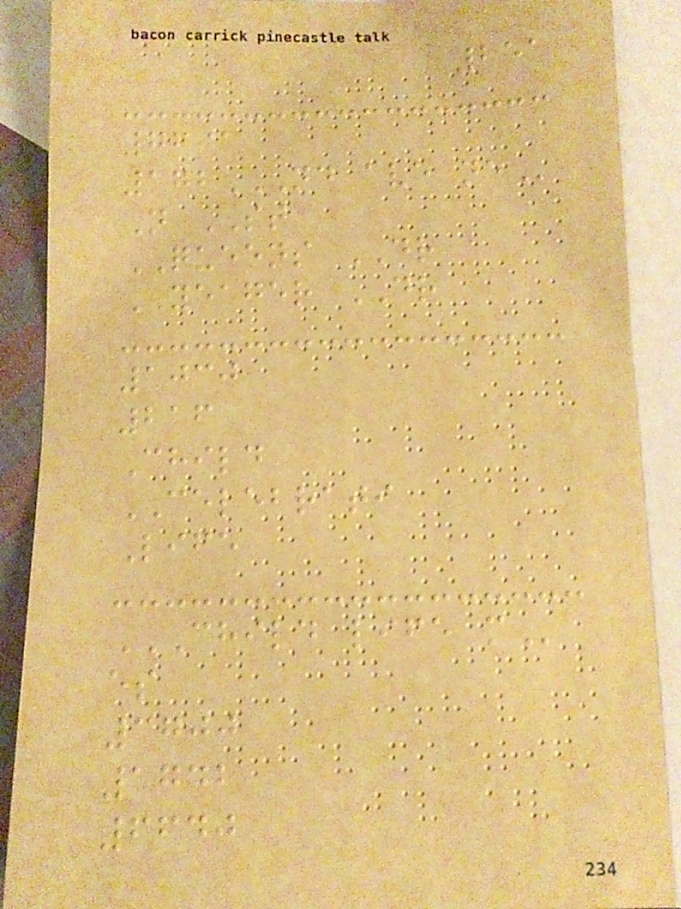251
7691
172ND AVE NE
N ST
QUEENS DR
YEAGER DR
1030
216
Child
CELEBRATI
Life
CHILD LIFE M
es
3700
1742
6640
